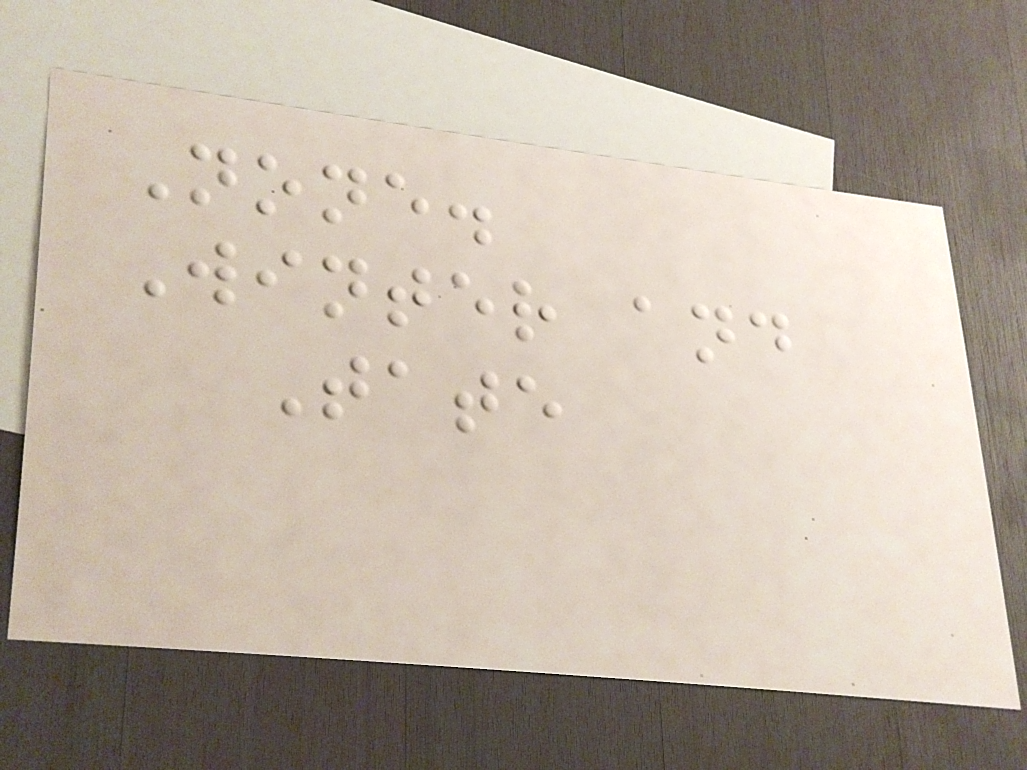None.
Winter and
Tate
